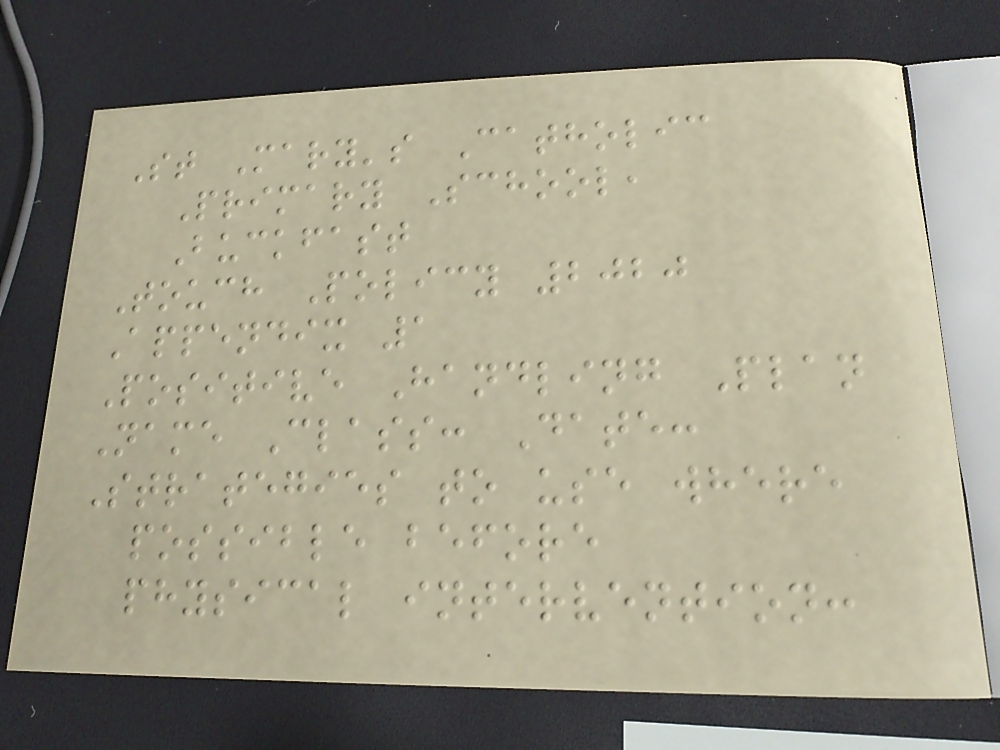St Mary's Catholic
Primary School,
Buckfast
Touch Policy 2020
Appendix 1
Positive Handling Plan
Name Class: Date:
Strategies to use where
possible before
physical intervention:
